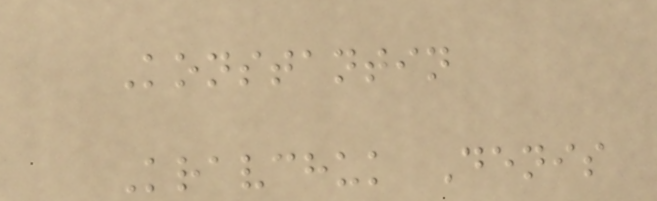Konstantin
Kravchuk Denis
